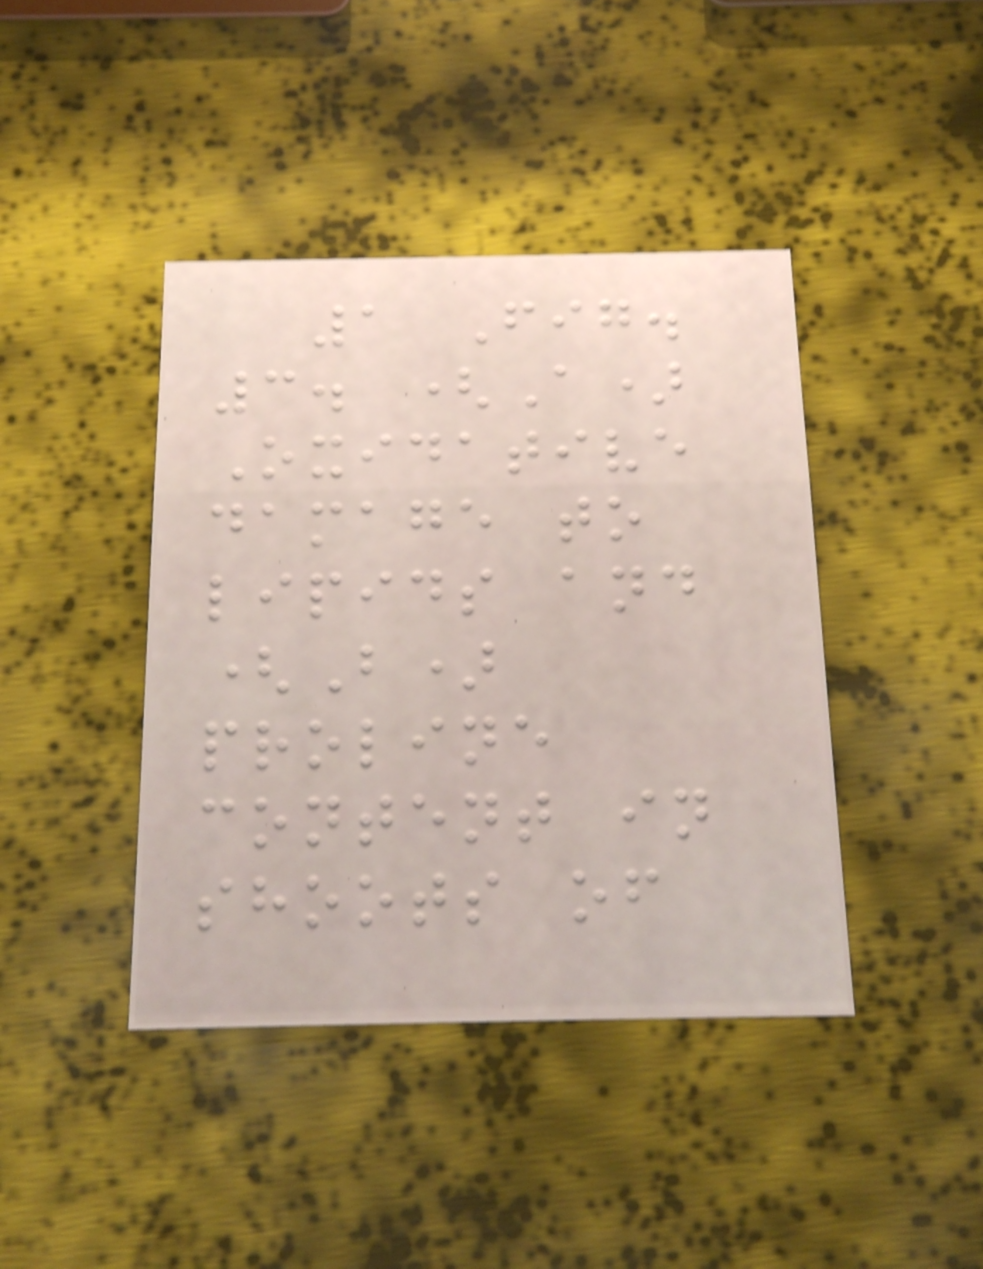1 Fig.
3. (A)
Oxidative
damage to
lipids and
(B)
proline
content in
shoots of
